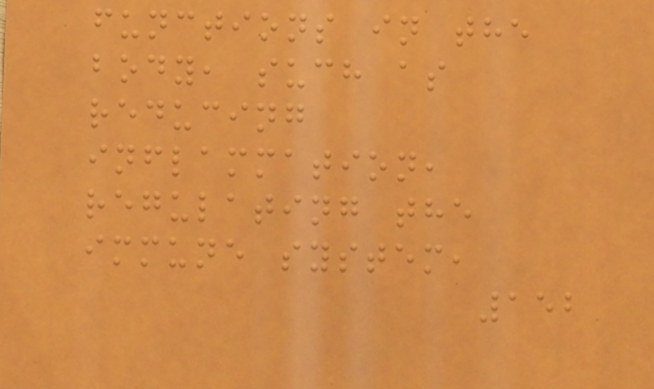functions in the
body, such as
reducing
inflammation,
regulating the
immune system,
152
